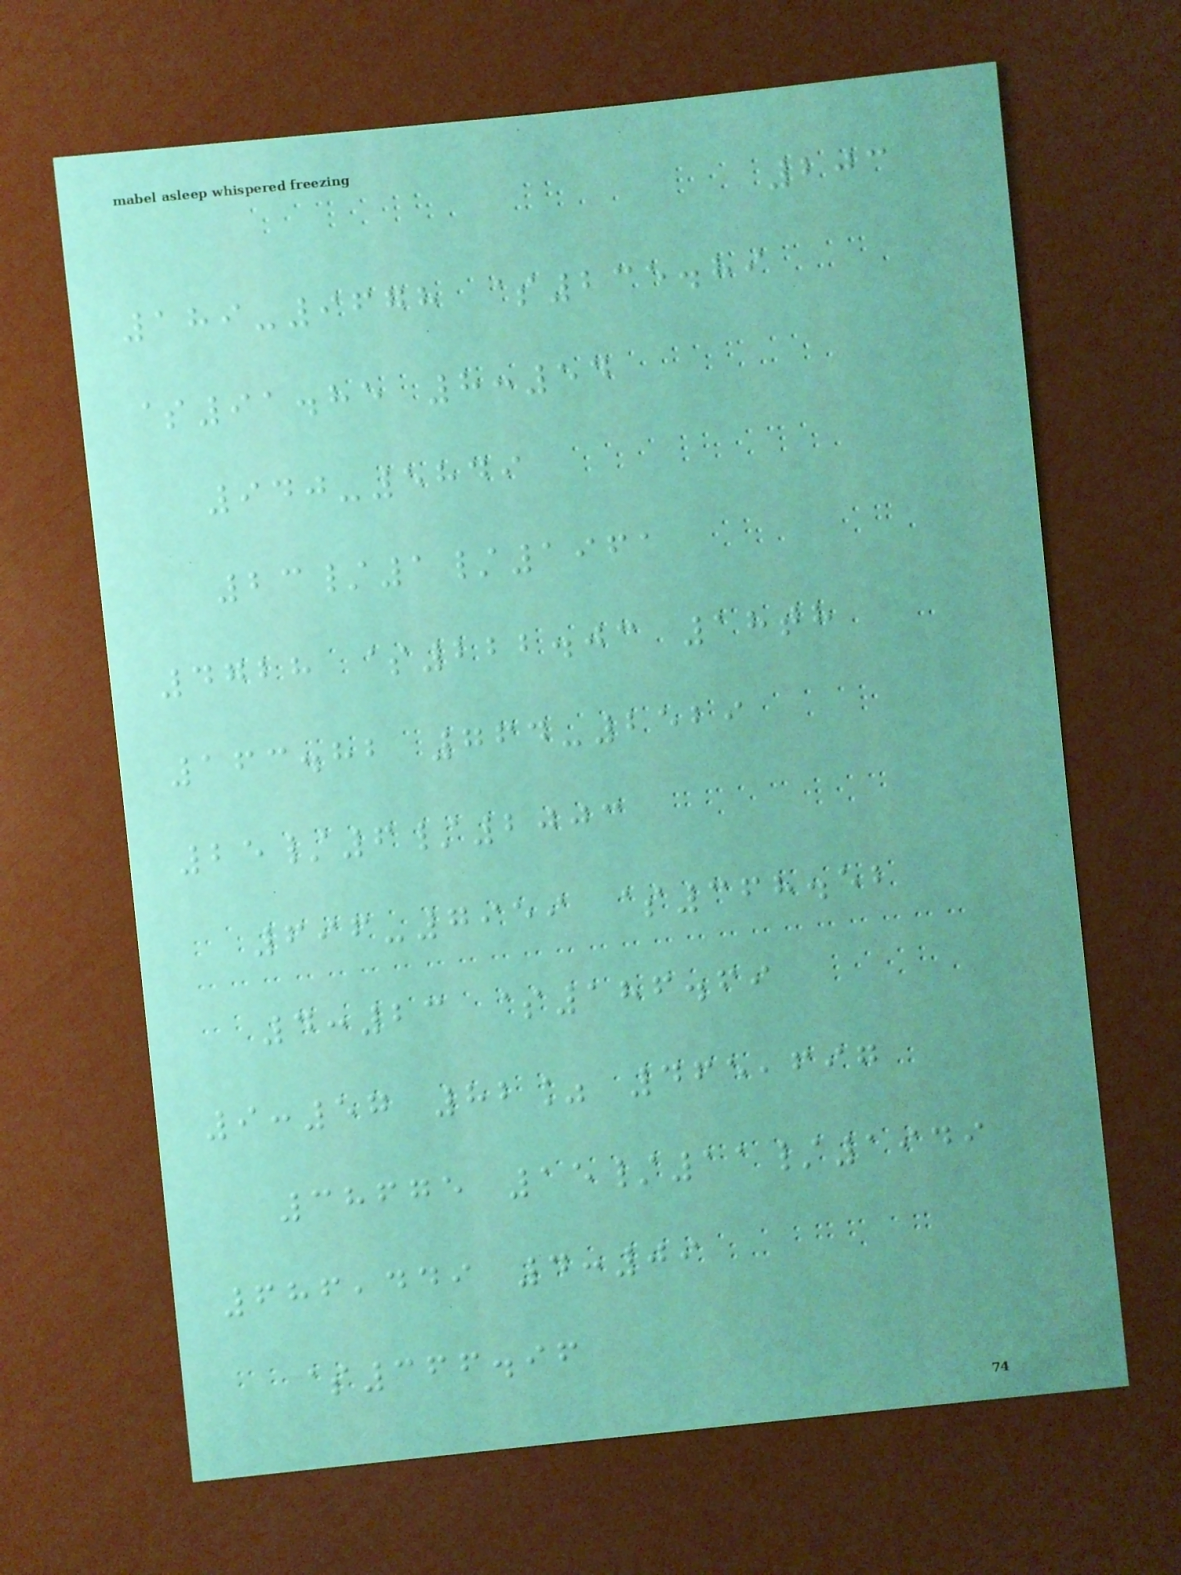203
189-9678 $235.89
$91.85 8:54
940-5849
23/1/1961
4728 $222.03 18th
163.82 764-2529
25/6/2003
696-7959 $368.52
4:23 $186.69
9:57 82% 465,697
38675 15/11/1949
686,449 4:09
$366.96
